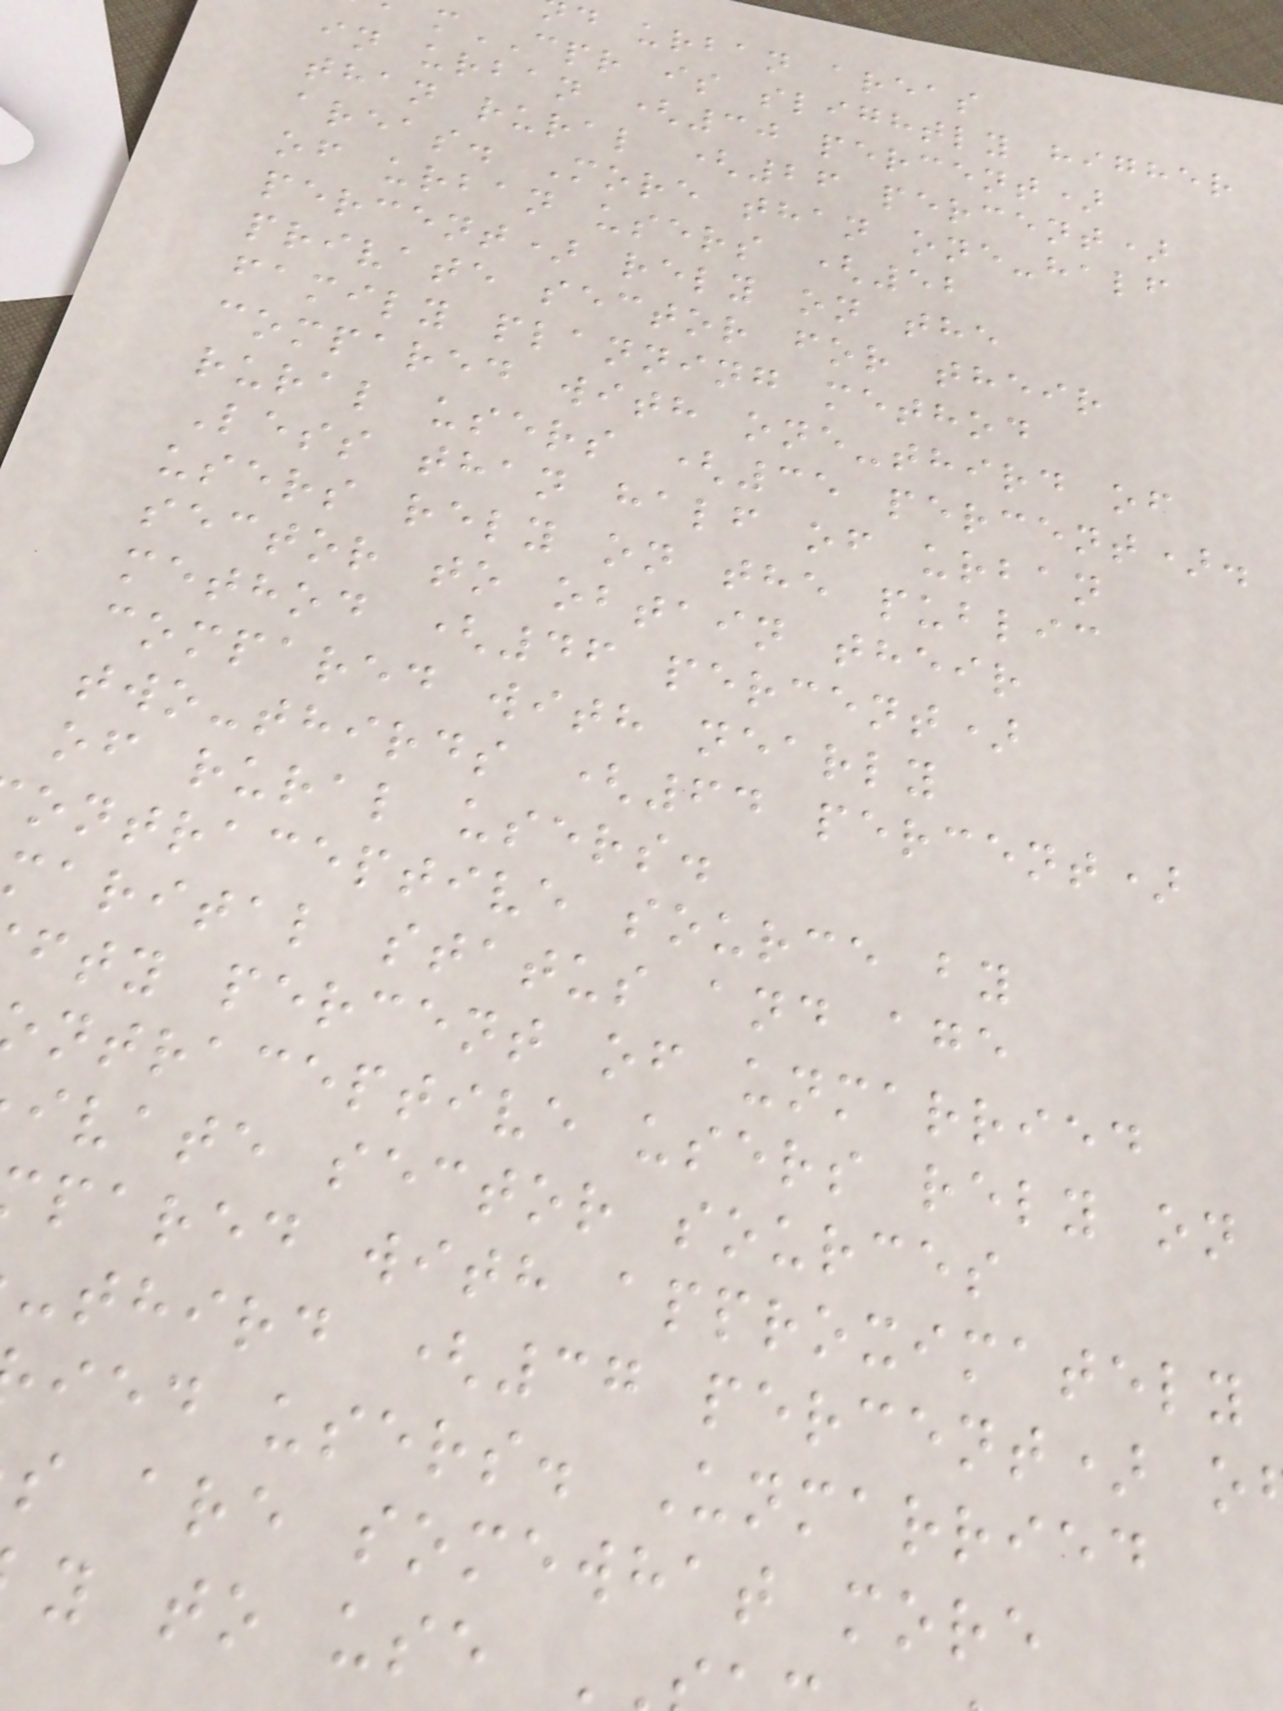d urban areas
mCPR is slightly higher
in urban (30 percent)
than rural (26 percent)
areas. More than one-half
of urban users (52
percent) rely on the
private sector for their
family planning method
compared with one-third of
rural users (35 percent).
Less than half of urban
users rely on the public
sector to obtain their
method (46 percent)
compared with nearly
two-thirds (64 percent)
of rural users.
ontraceptive source by
marital status and age
fty percent of unmarried
ntraceptive users rely on
ivate sector sources
pared with approximately
-third (37 percent) o
ied users. Unmarried
s are somewhat more
y to use
